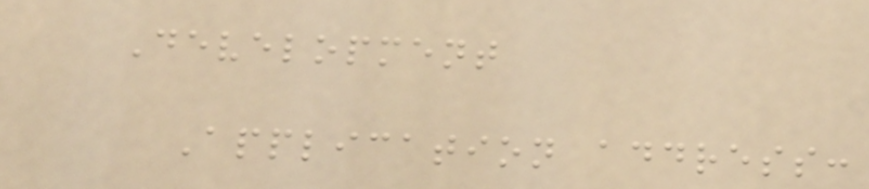Development
Application address:
